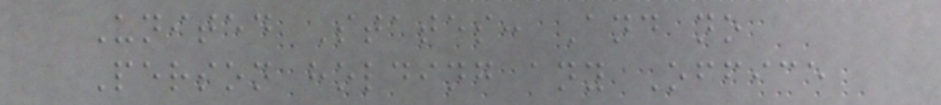United States: And no
Person holding any Office
